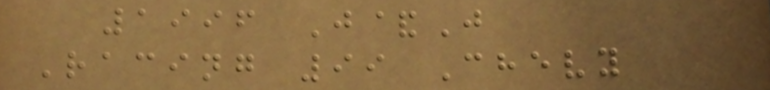1996 J&J
Racing 99 Chevy
